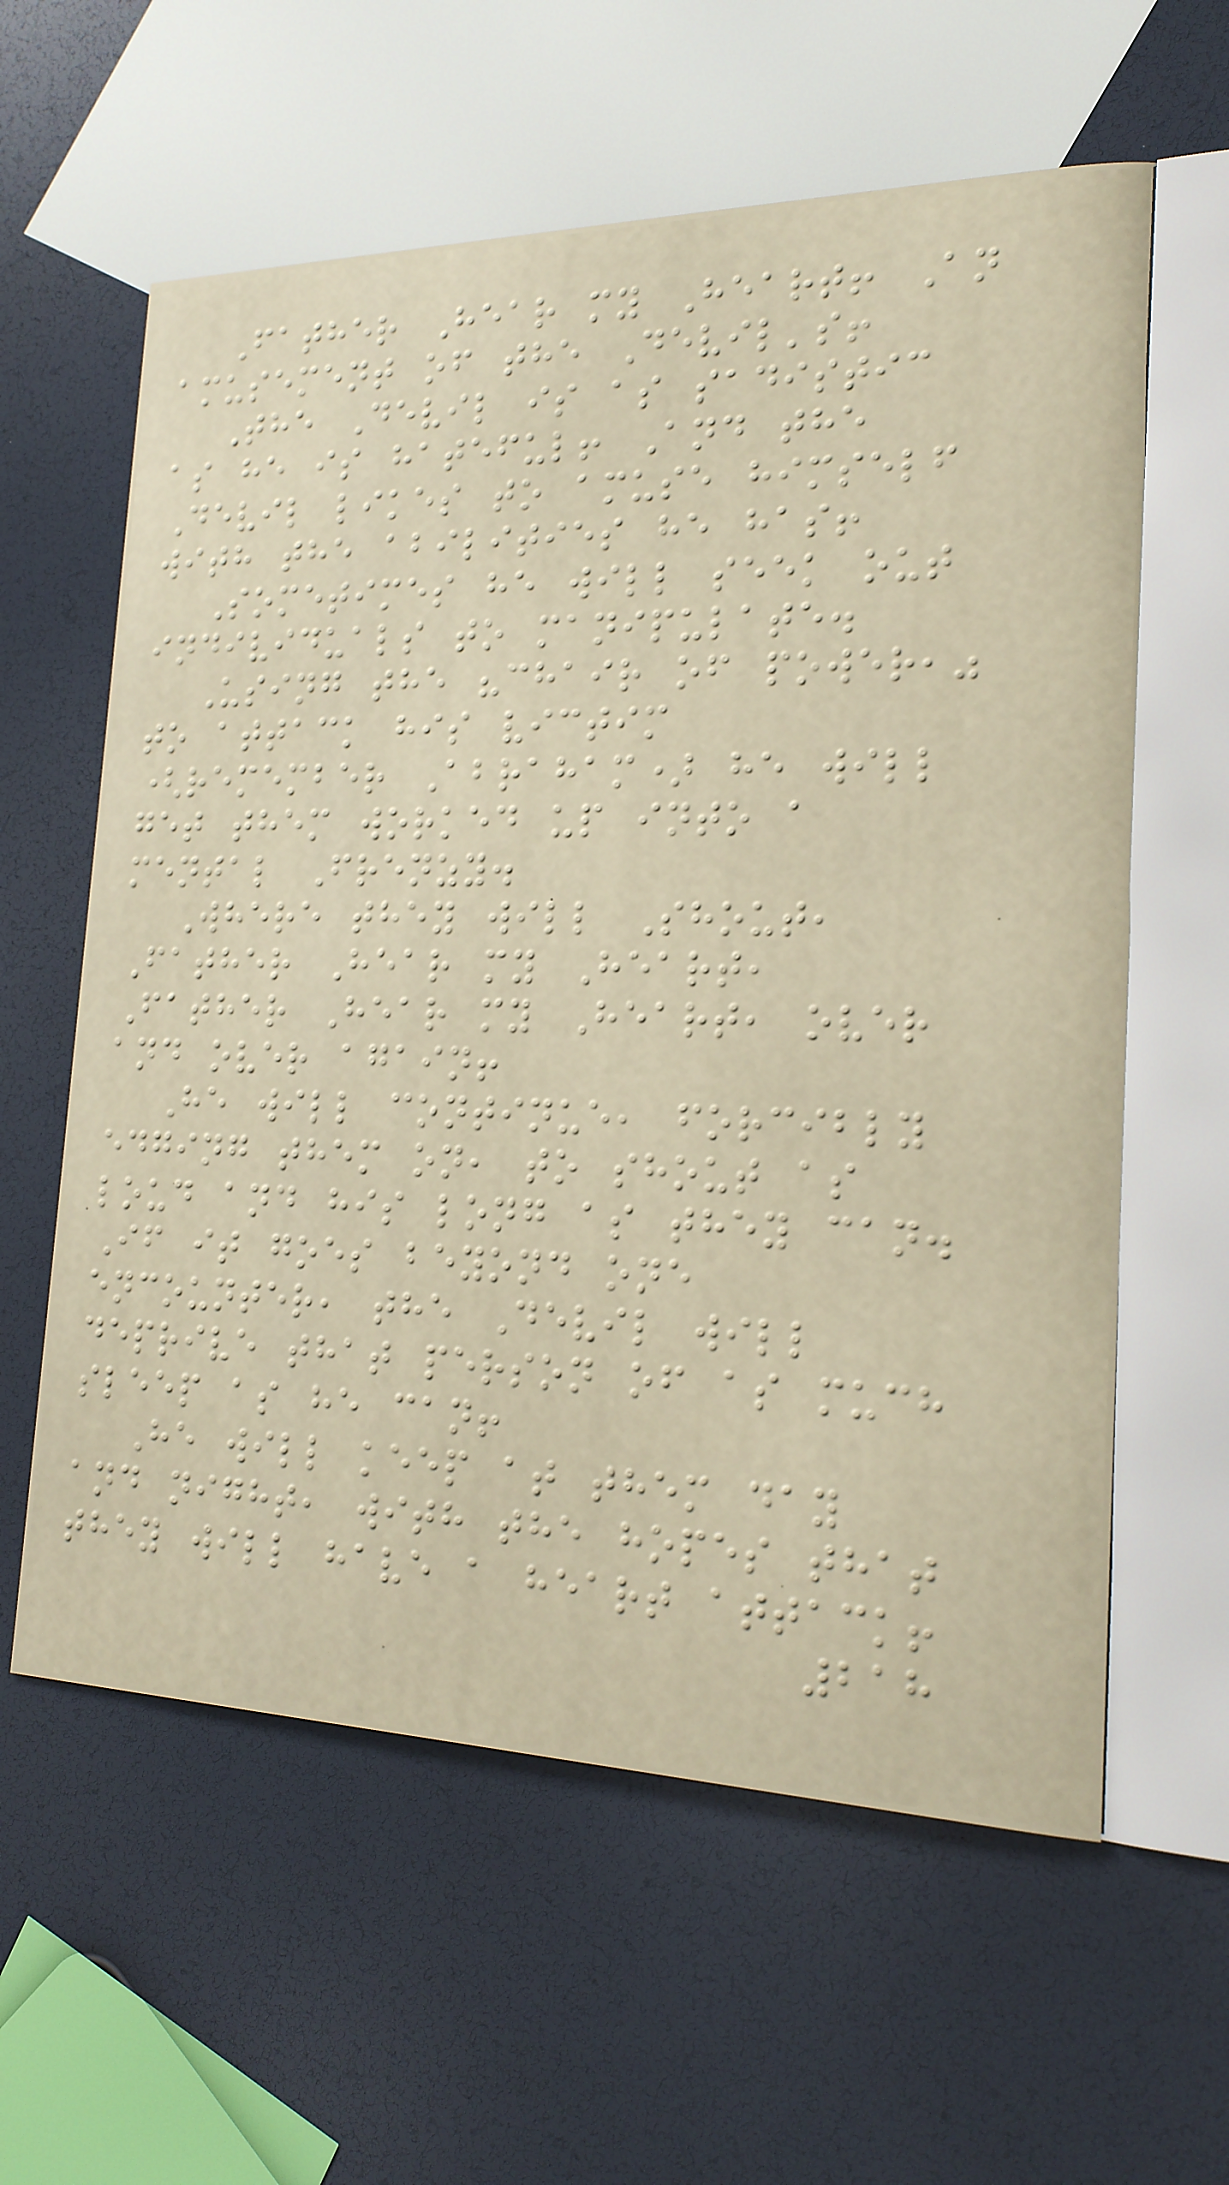Father Hear my Heart! An
amusement of the Devil's!
The Devil is as sadistic
as he is hateful! And the
Devil likes to amuse himself
with the abilities he has!
Sometimes he will seek out
individuals to manipulate.
Using the "chair of power,"
to attack his victim
(remember Abraham) he will
get them worked up into a
mental Frenzy.
Where they will Shout,
Father Hear my Heart,
Father Hear my Heart, over
and over again!
He will continue, forcibly
edging them on, to shout as
loud and his long as they can.
If it goes beyond one
encounter, the Devil will
deprive that person of as much
sleep as he can!
He will keep at them day
and night, with the hopes that
they will have a heart attack!
218
